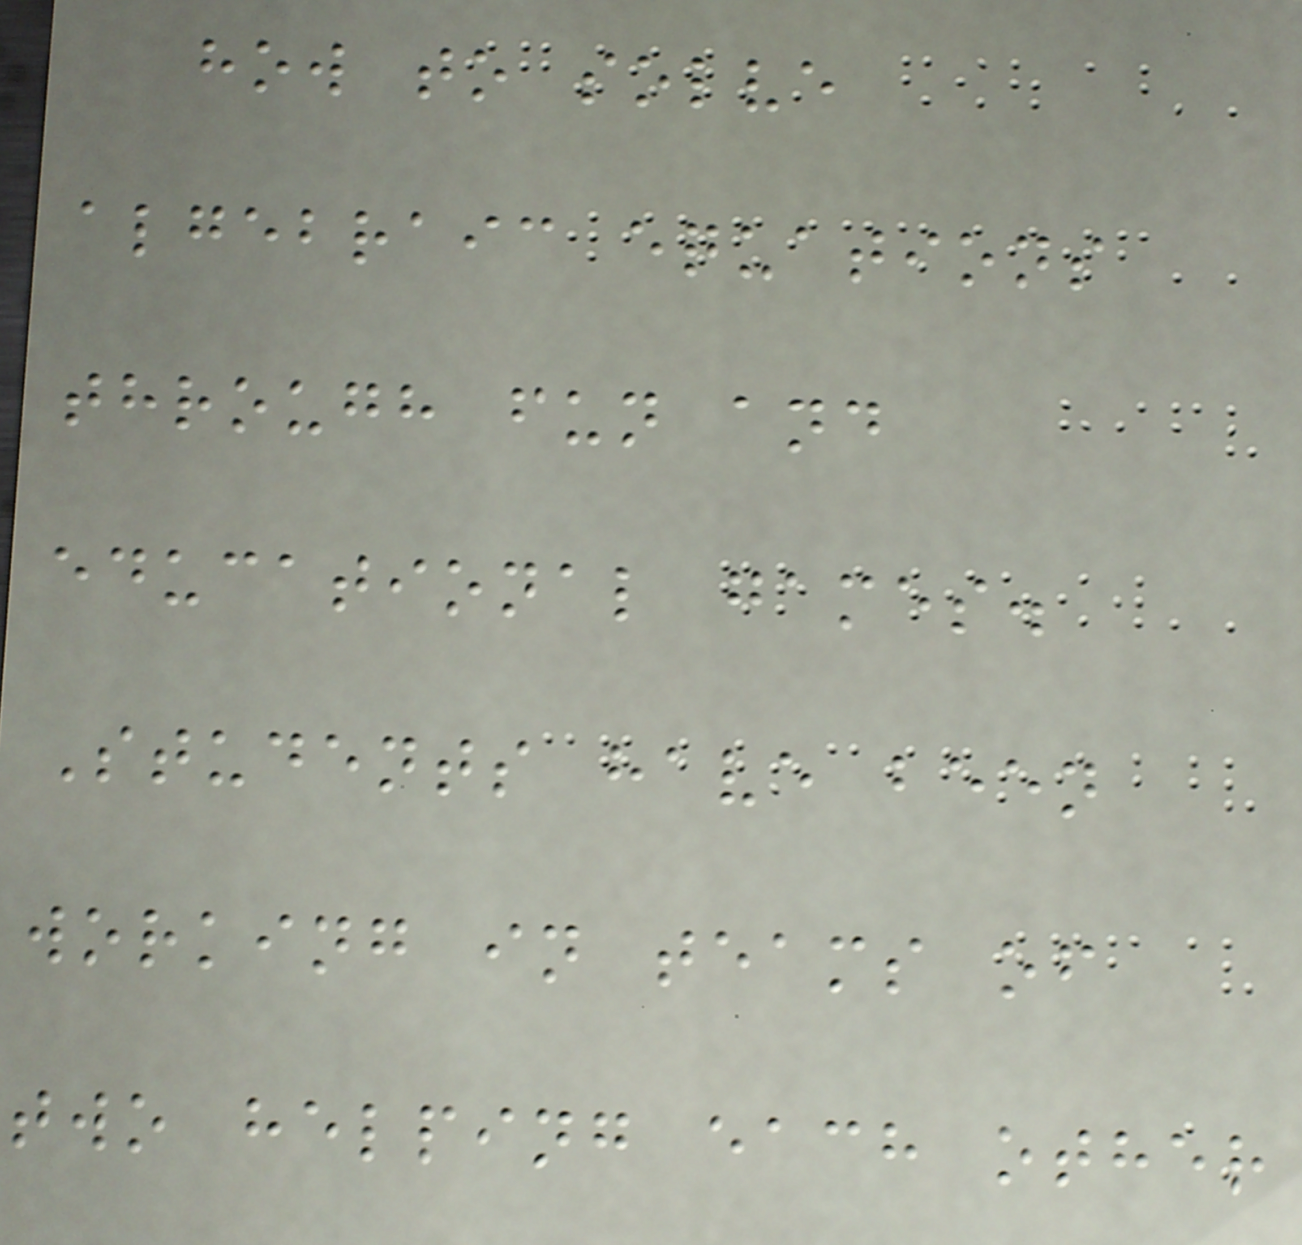how to solve
algebraic equations
through fun and
educational games.
Students have been
working in teams of
two helping each other
